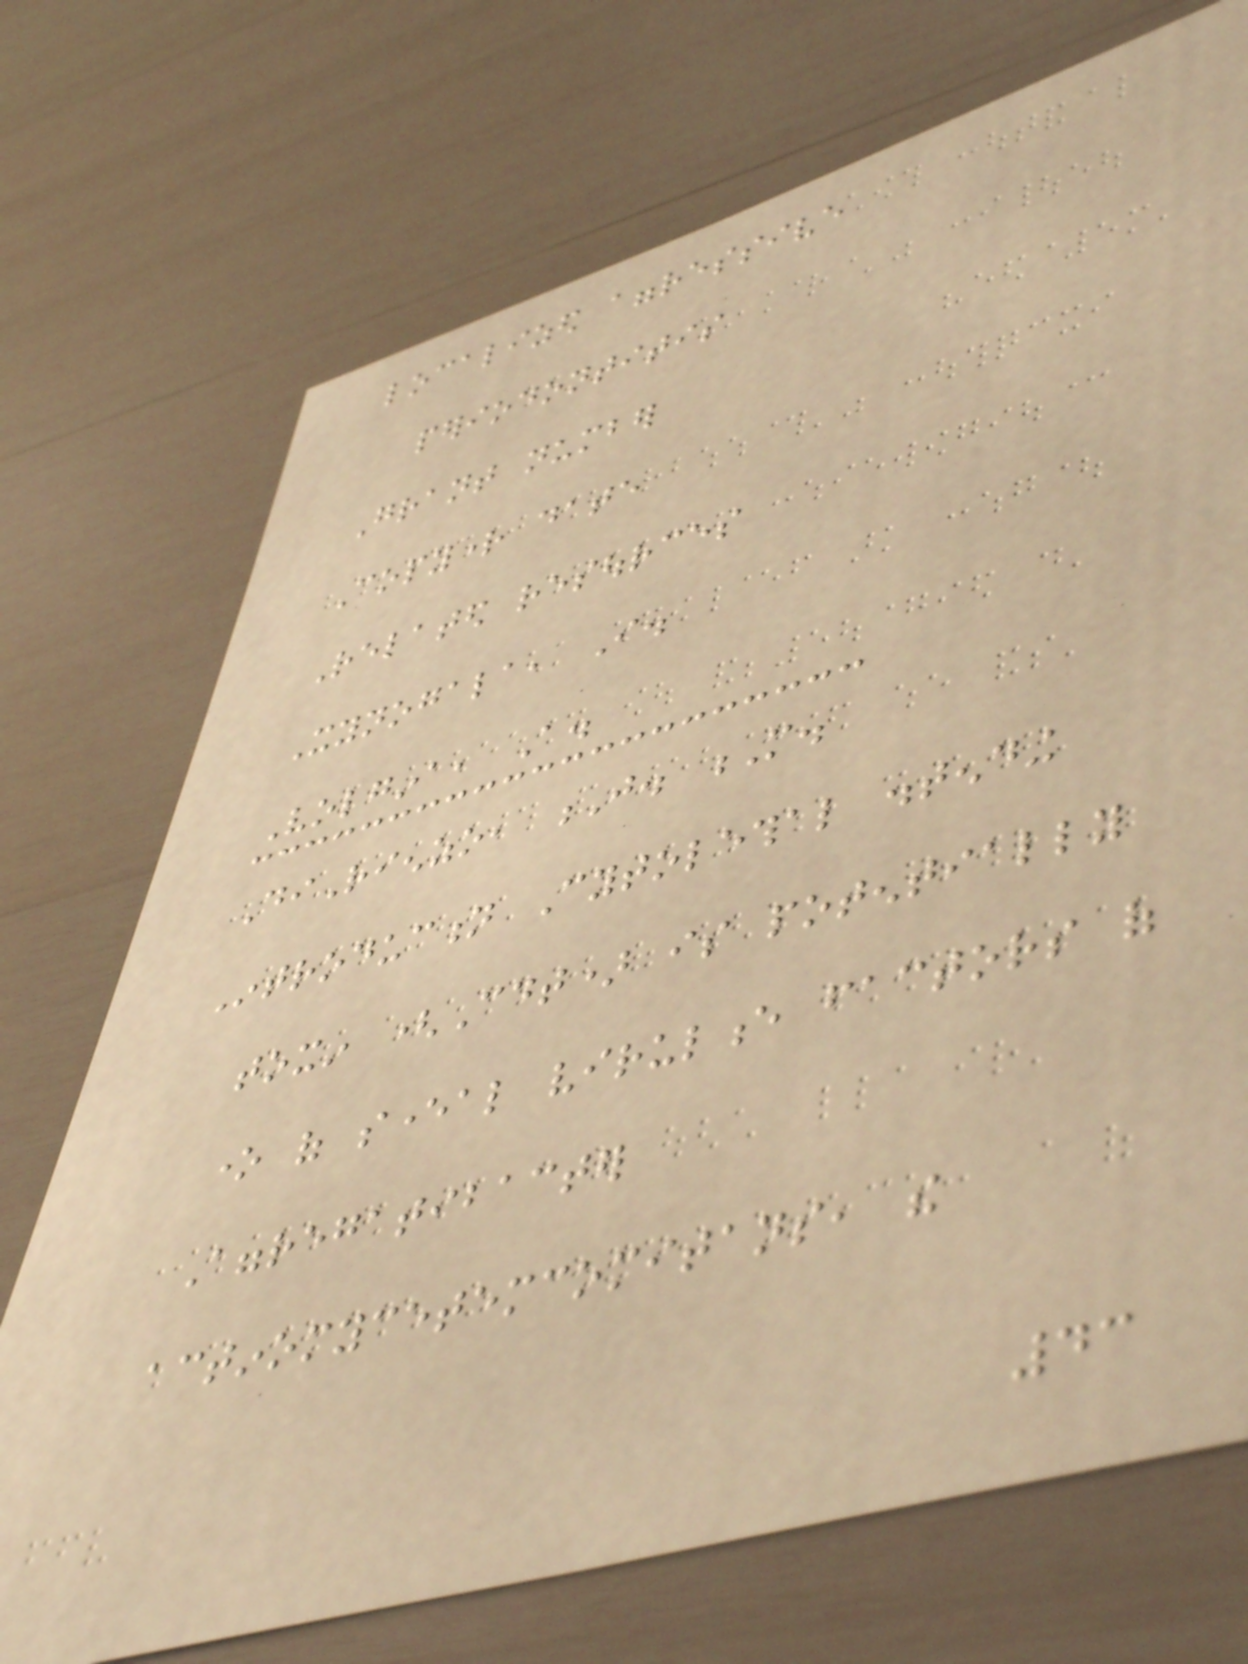localized aggressive
periodontitis
Grant number
Copyright date
Related resources
Xynogala, I.
Volgina, A.
DiRienzo, J. M.
Introduction Cytolethal distending
toxin (Cdt) is potentially
one of several virulence factors of
Aggregatibacter
actinomycetemcomitans, the
43
